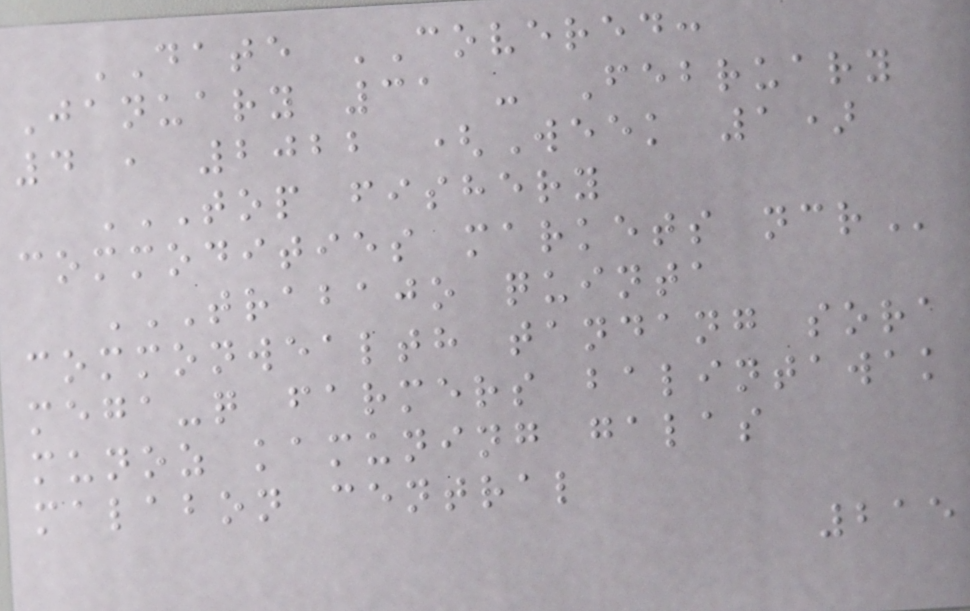DATE COVERED:
January 31 - February
4 , 2022 (Week 1)
TOP FISHERY
COMMODITIES MARKETS NCR
TRABAJO QUINTA
COMMONWEALTH TANDANG SORA
MEGA-Q FARMERS BALINTAWAK
MUNOZ KAMUNING GALAS
MALABON CENTRAL
215
